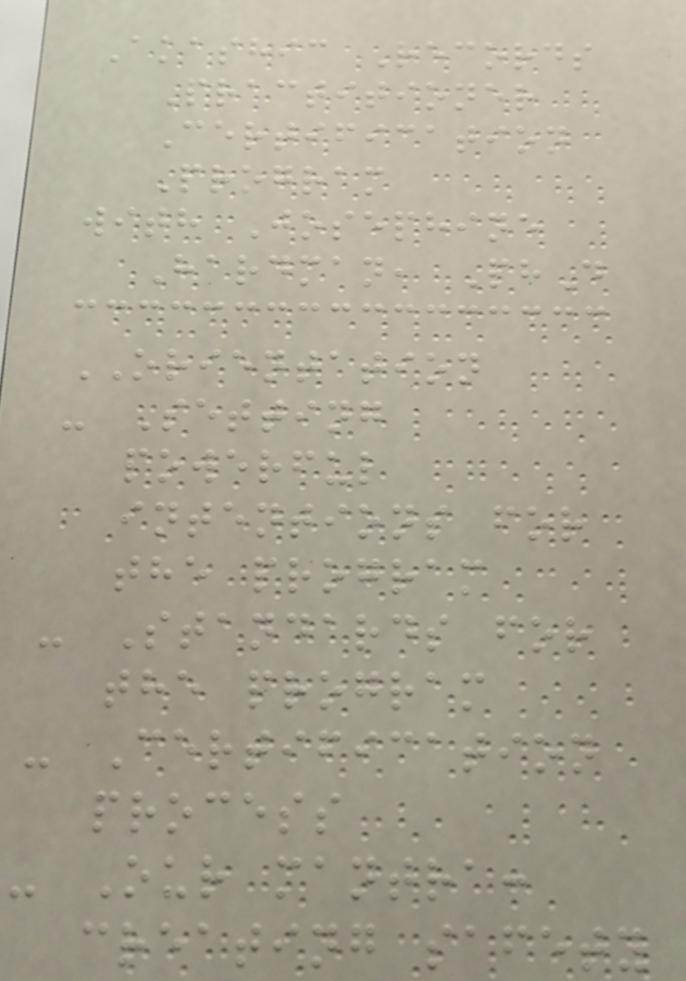Akashic Records
Practitioner
Certification
Program
with Josephine
Hardman, PhD
ORIENTATION
- Setting
powerful
intentions for
the program
- Standards for
the program
- Certification
process
- Our mantra:
creating safety
